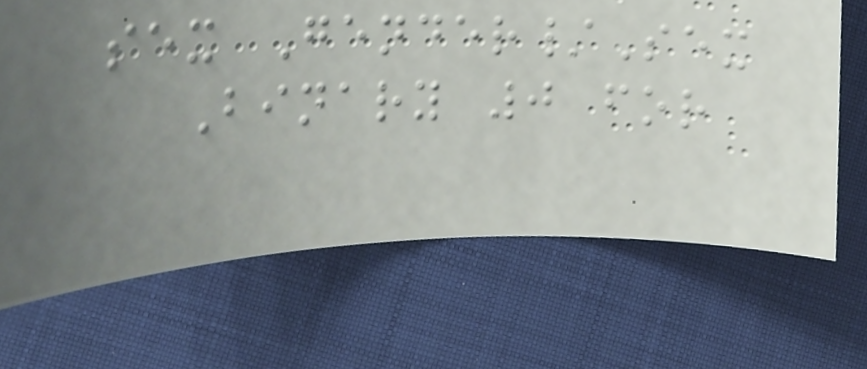sex Gender/Sex
Binary 0 for
